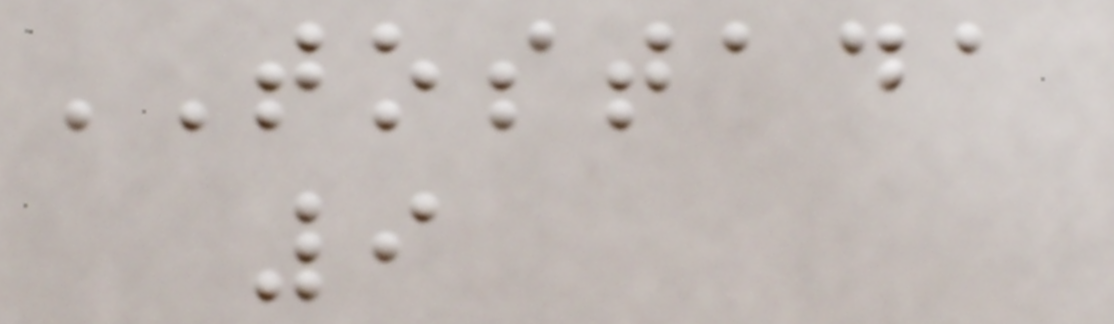TOSTADA
9
